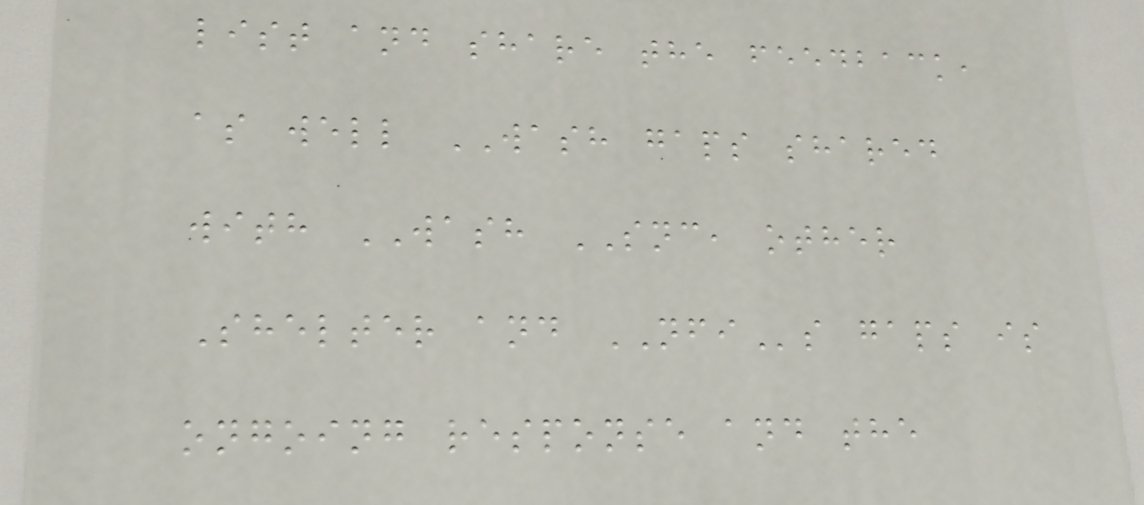list and share the feedback,
as well WASH gaps shared
with WASH SNC, other
Shelter and NFIs gaps is
ongoing response and the
